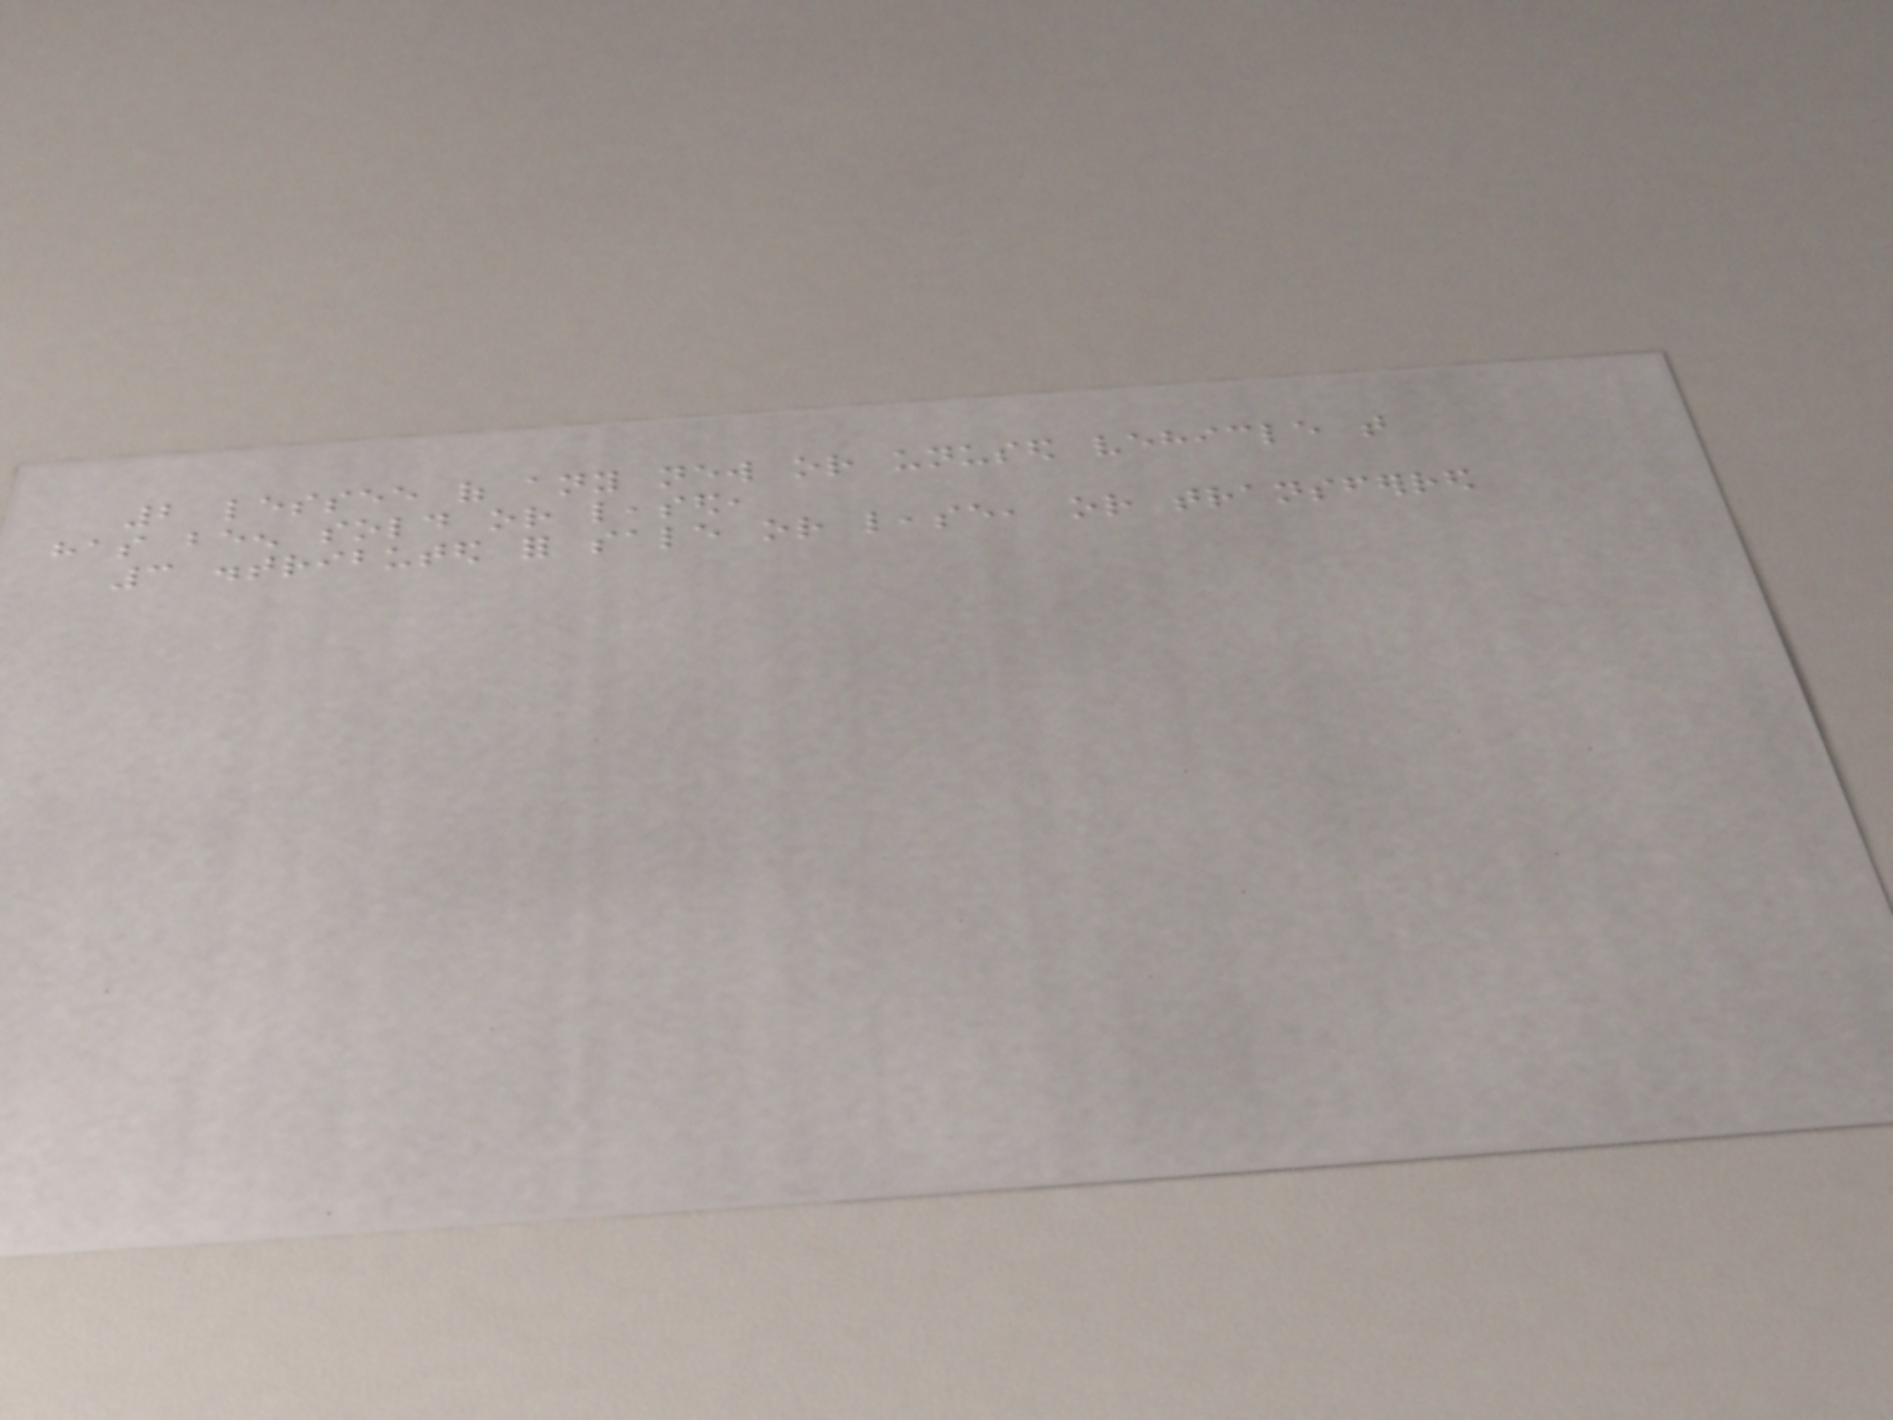2 lessee of any new or unused vehicle that
has been sold or leased,
3 distributed for sale or lease, or transferred
